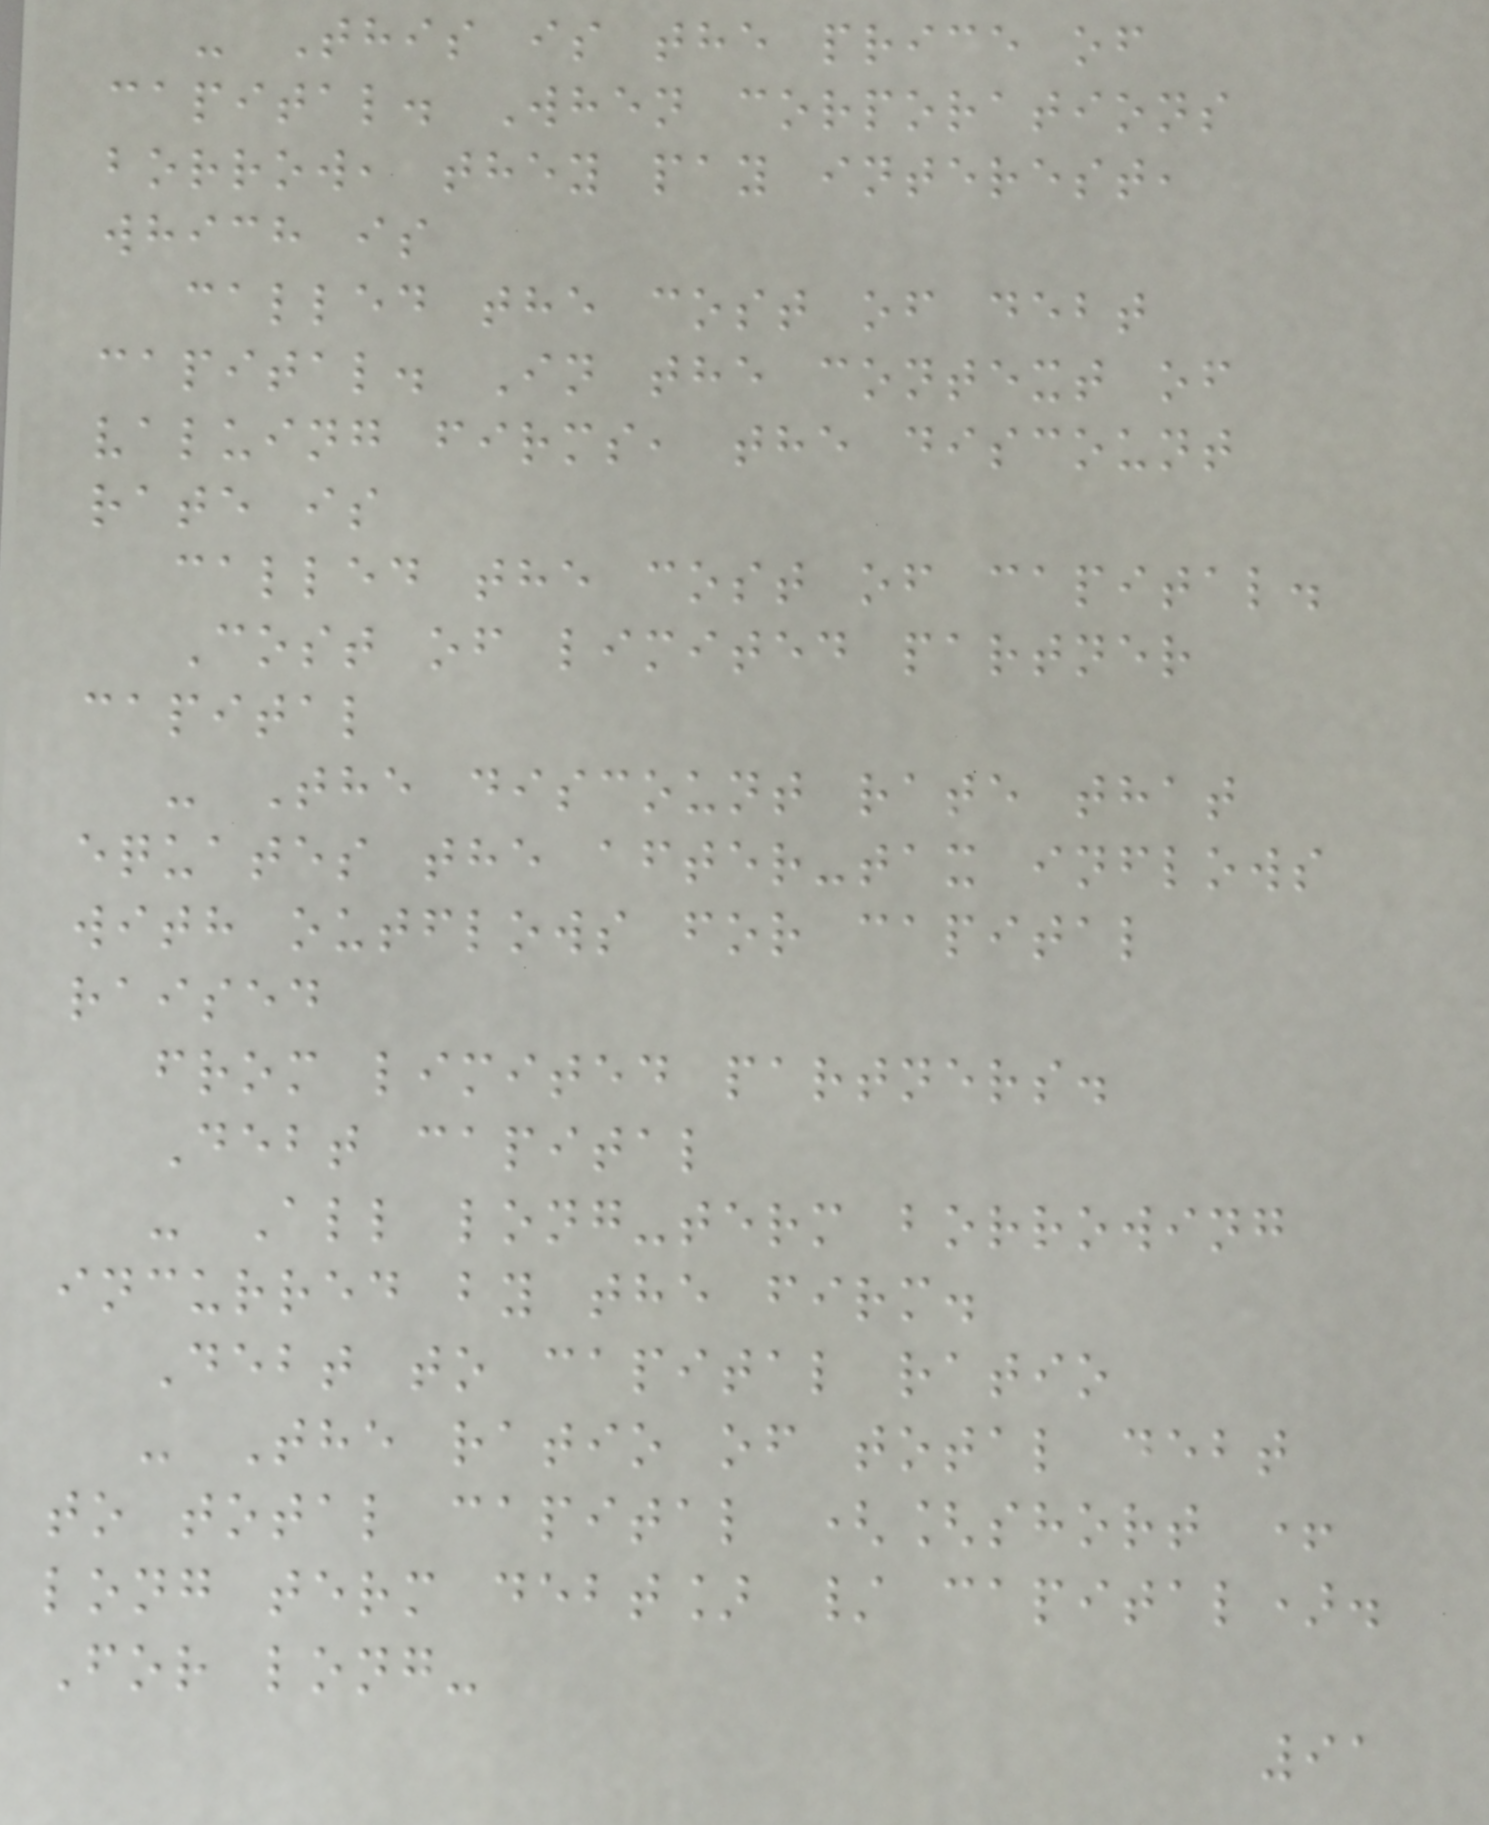- This is the price of
capital. When corporations
borrow, they pay interest,
which is
called the cost of debt
capital. In the context of
valuing firms, the discount
rate is
called the cost of capital.
Cost of limited partner
capital
- The discount rate that
equates the after-tax inflows
with outflows for capital
raised
from limited partners.
Debt capital
- All long-term borrowing
incurred by the firm.
Debt to capital ratio
- The ratio of total debt
to total capital ([short +
long term debt] / capital).
For long-
91
